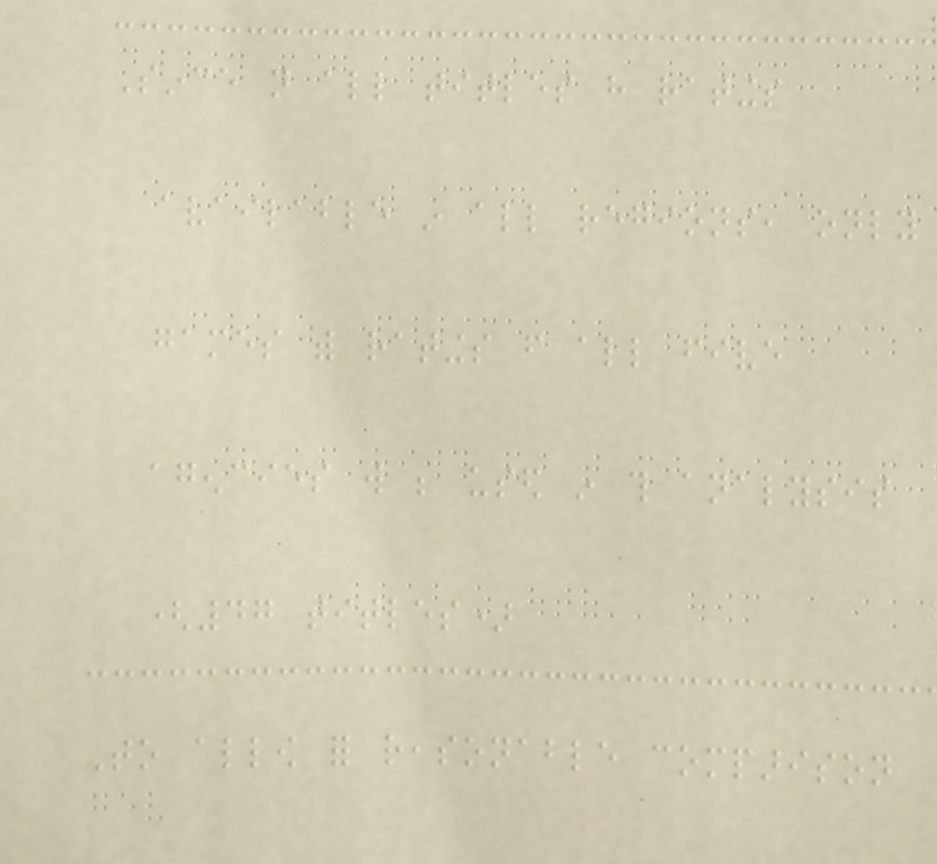Since not all titles have ratings
available in all regions, only
games with ratings from all five
agencies will be used in this analysis
(47 titles)
To allow for reasonable comparison
